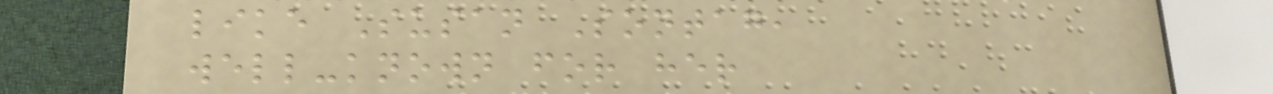like Susan Sontag,
well-known for her
